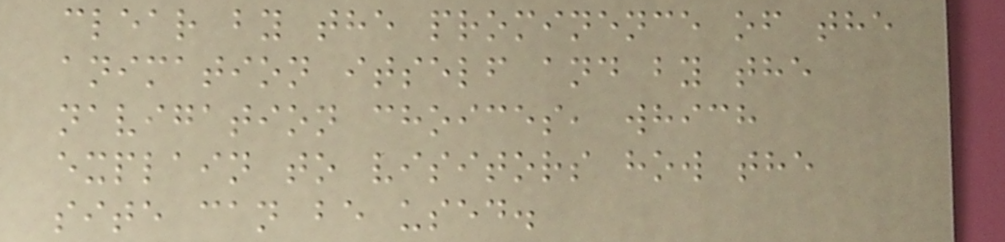clear by the prominence of the
animation itself and by the
navigation choices, which
explain to visitors how the
site can be used.
